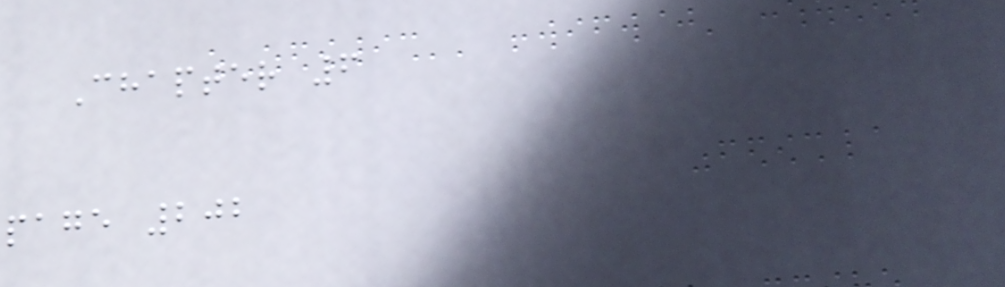Chapter 6
page 202
